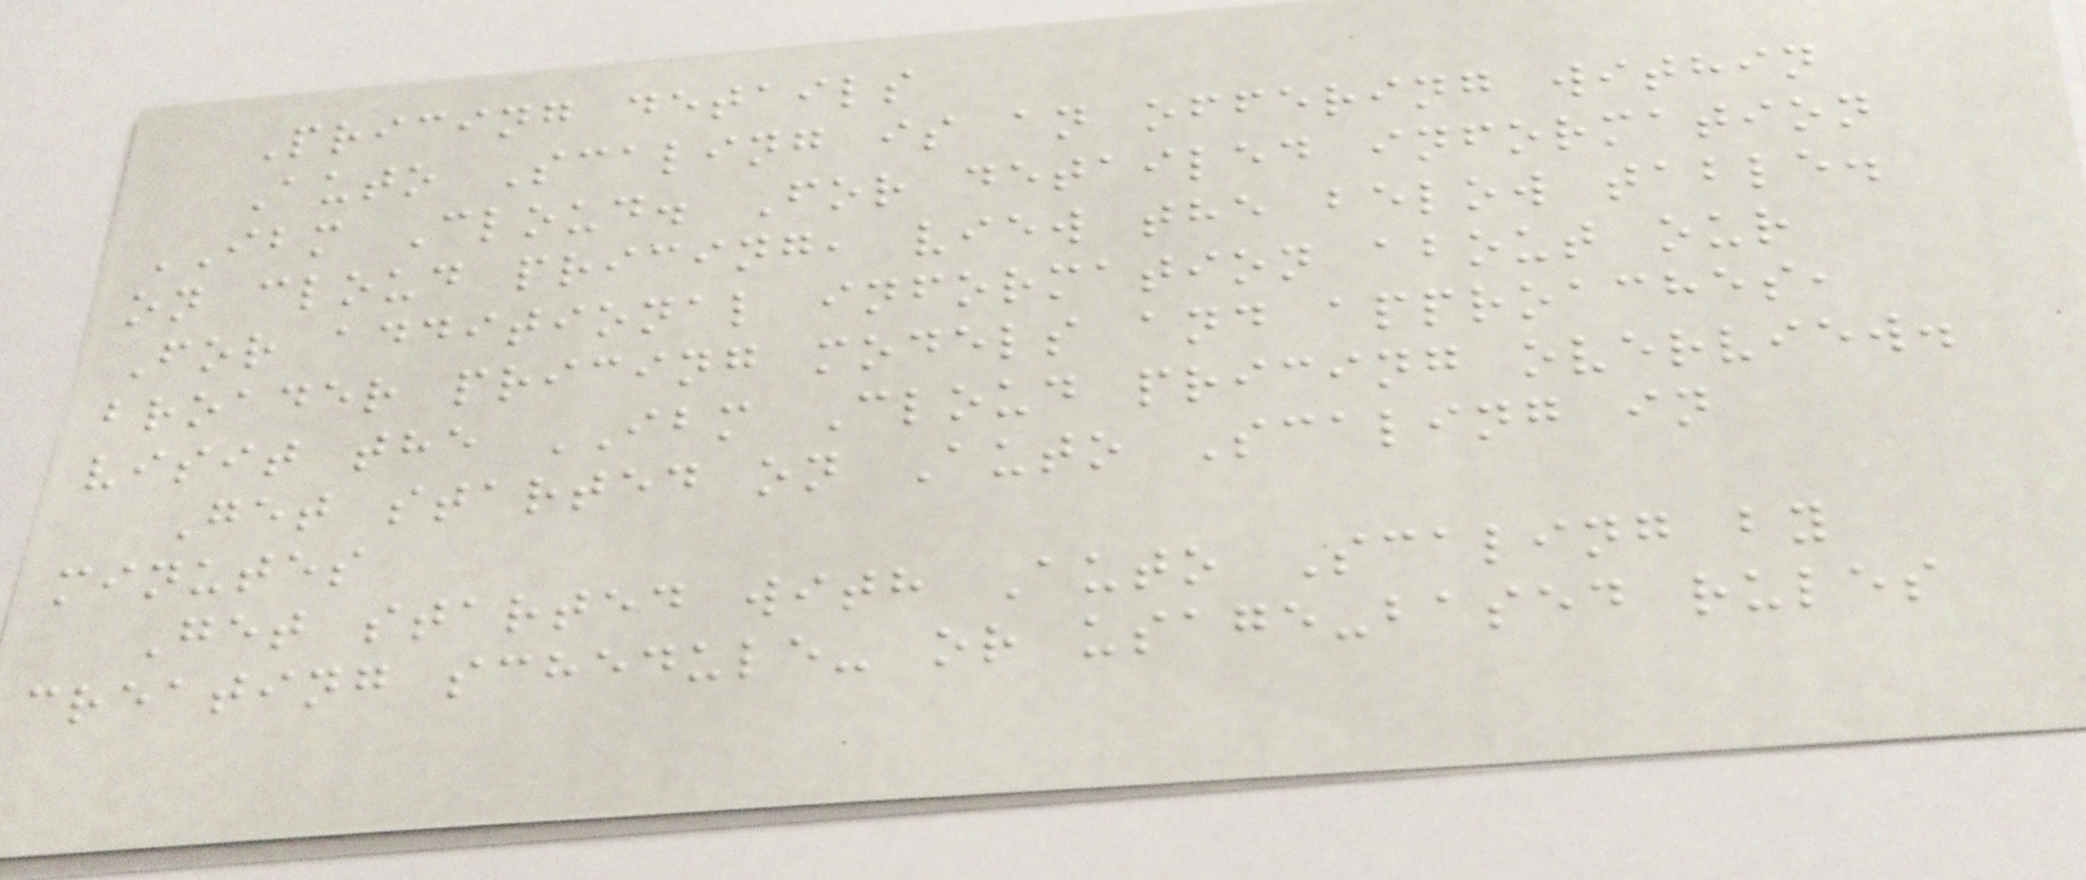Pricing details
Auto Scaling is an offering within
IBM Cloud. For detailed information
on cloud pricing, view the below table.
For additional information about our
broader pricing models and approaches,
visit the IBM Cloud pricing overview.
Get started on Auto Scaling in
minutes
Get started with Auto Scaling by
creating schedule- or usage-based rules
